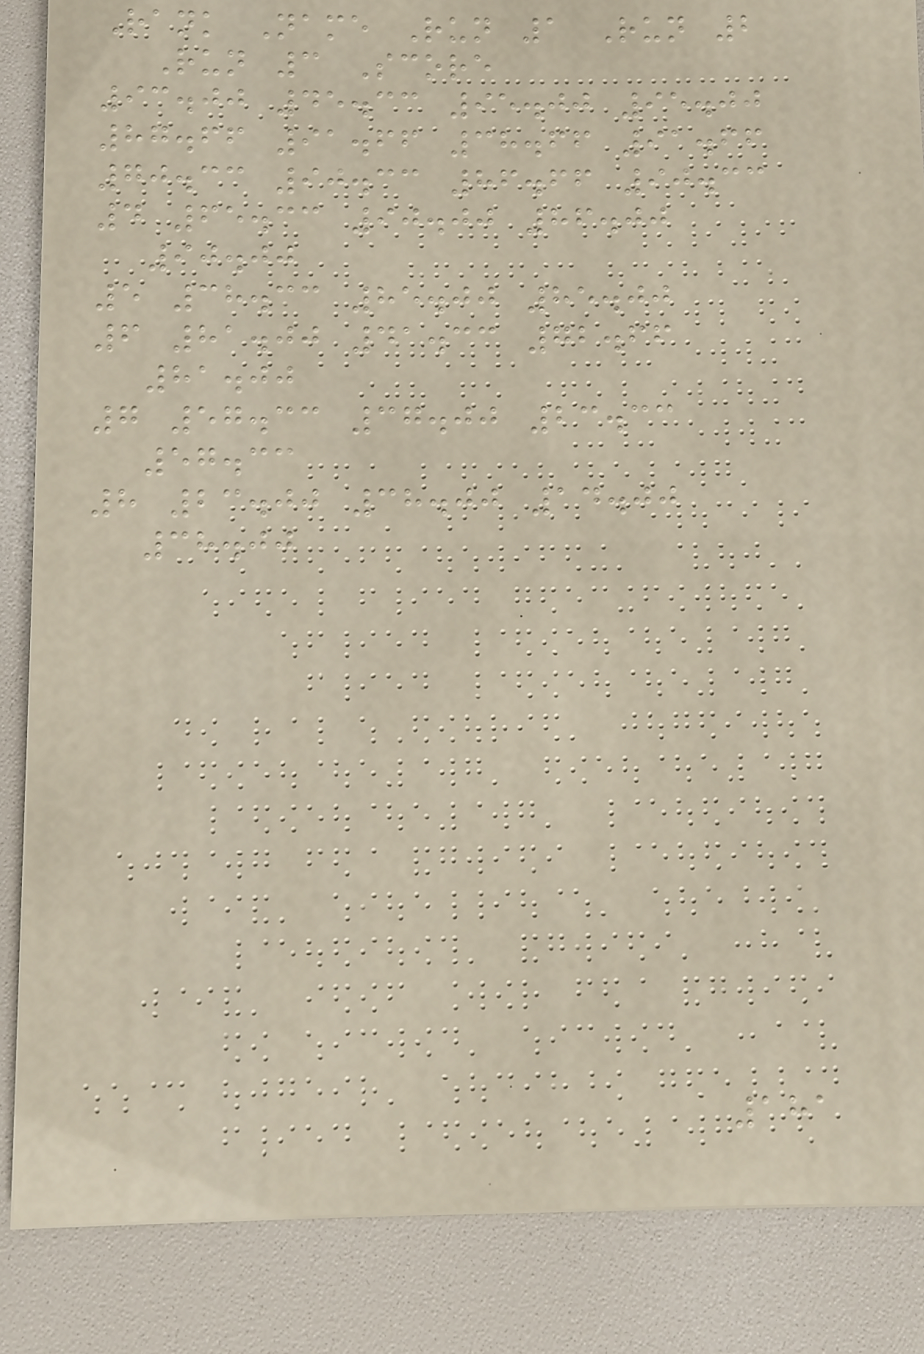Rank Name Run 1 Run 2
Run 3 Score
93.00 45.33 95.00 95.00
87.66 91.66 38.66 91.66
70.33 90.33 86.66 90.33
4 65.33 90.00 86.00
90.00
5 38.33 85.00 85.00
6 81.00 41.33 72.66
81.00
7 57.33 37.00 23.33
57.33
8 23.00 38.00 14.00
38.00
181
